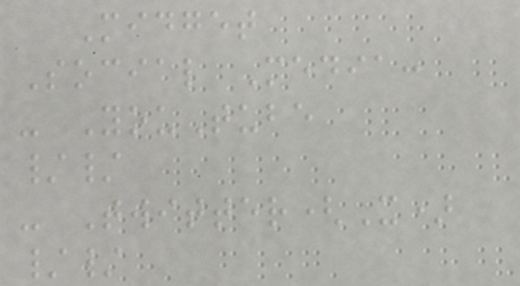Midget
Social Media:
- YouTube
//
- Twitter(X)
//
